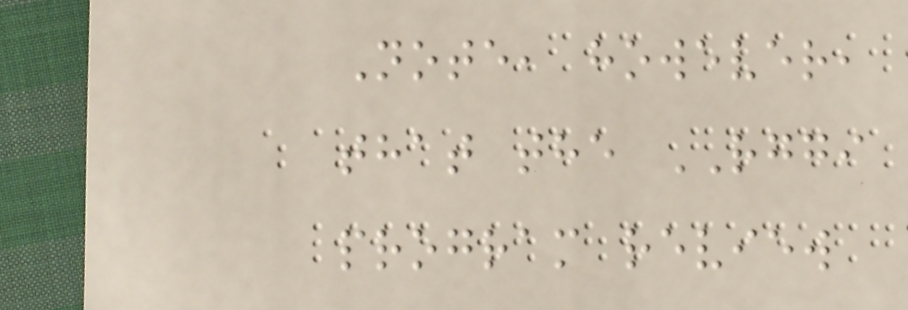Note, however,
that the RGGI
program review
